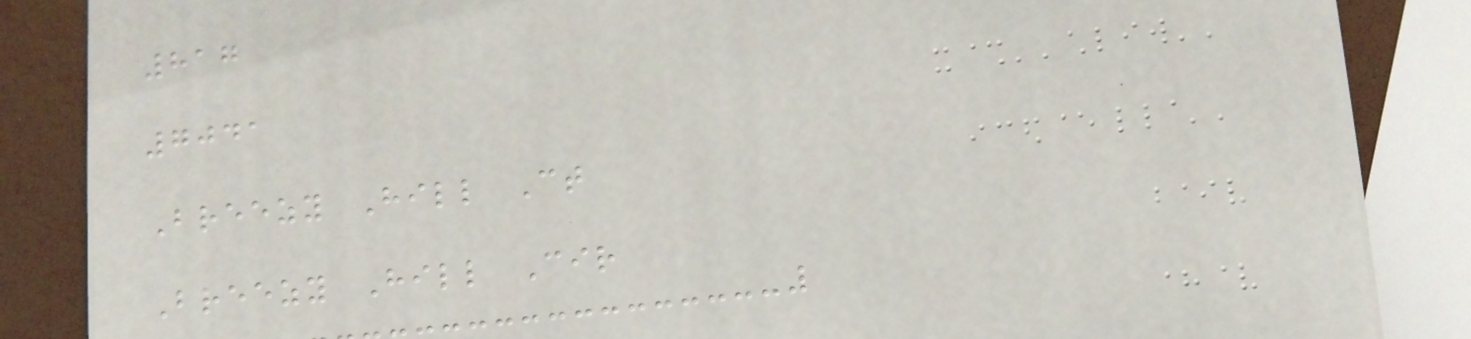817
7041
Breezy Hill Ct
Breezy Hill Cir
